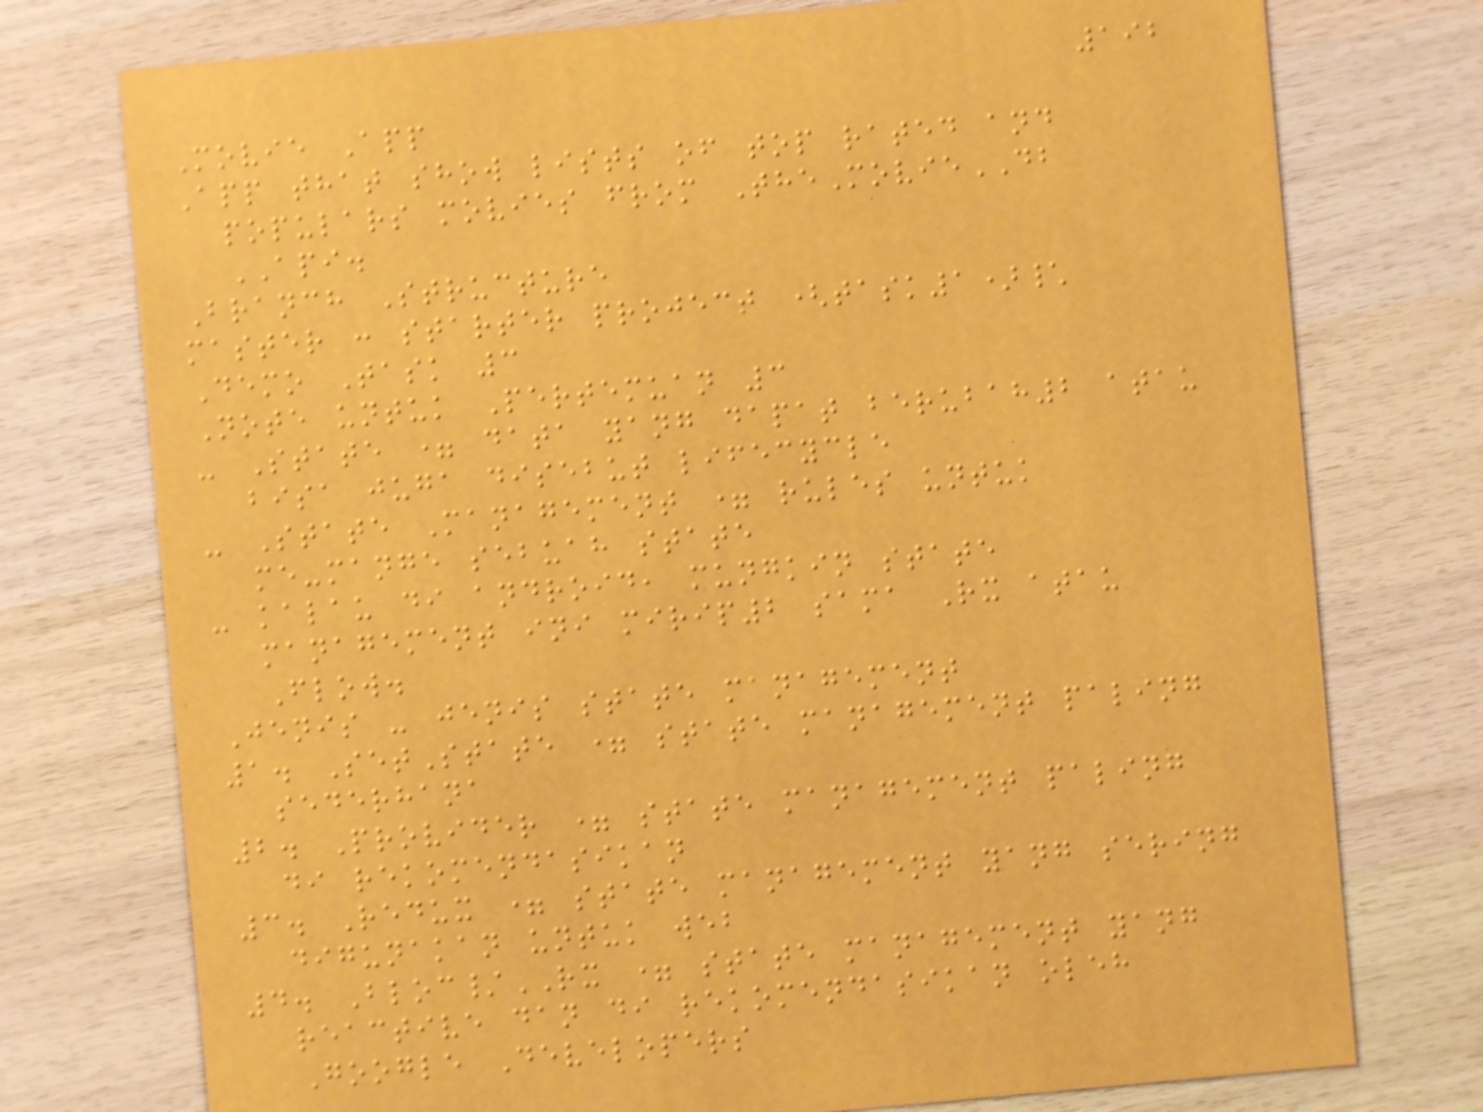192
Movie App
App that show lists of top rated and
populars movies from TheMovieDB
API.
Branch Structure
master : starter project (task1)\
Demo Task 3
Note untuk Pertemuan 3
- State = data yang dapat berubah2 atau
bisa juga disebut lifecycle
- State Management = rules untuk
me-mange sebuah state
- kalau di android, mungkin state
management ini mirip2 sama Rx atau
Flow.
Jenis - jenis state management
1. SetState = state management paling
sederhana
2. Provider = state management paling
di rekomendasikan
3. Redux = state management yang sering
digunakan untuk web
4. Bloc/RX = state management yang
reactive dan di rekomendasikan oleh
Google Developers
